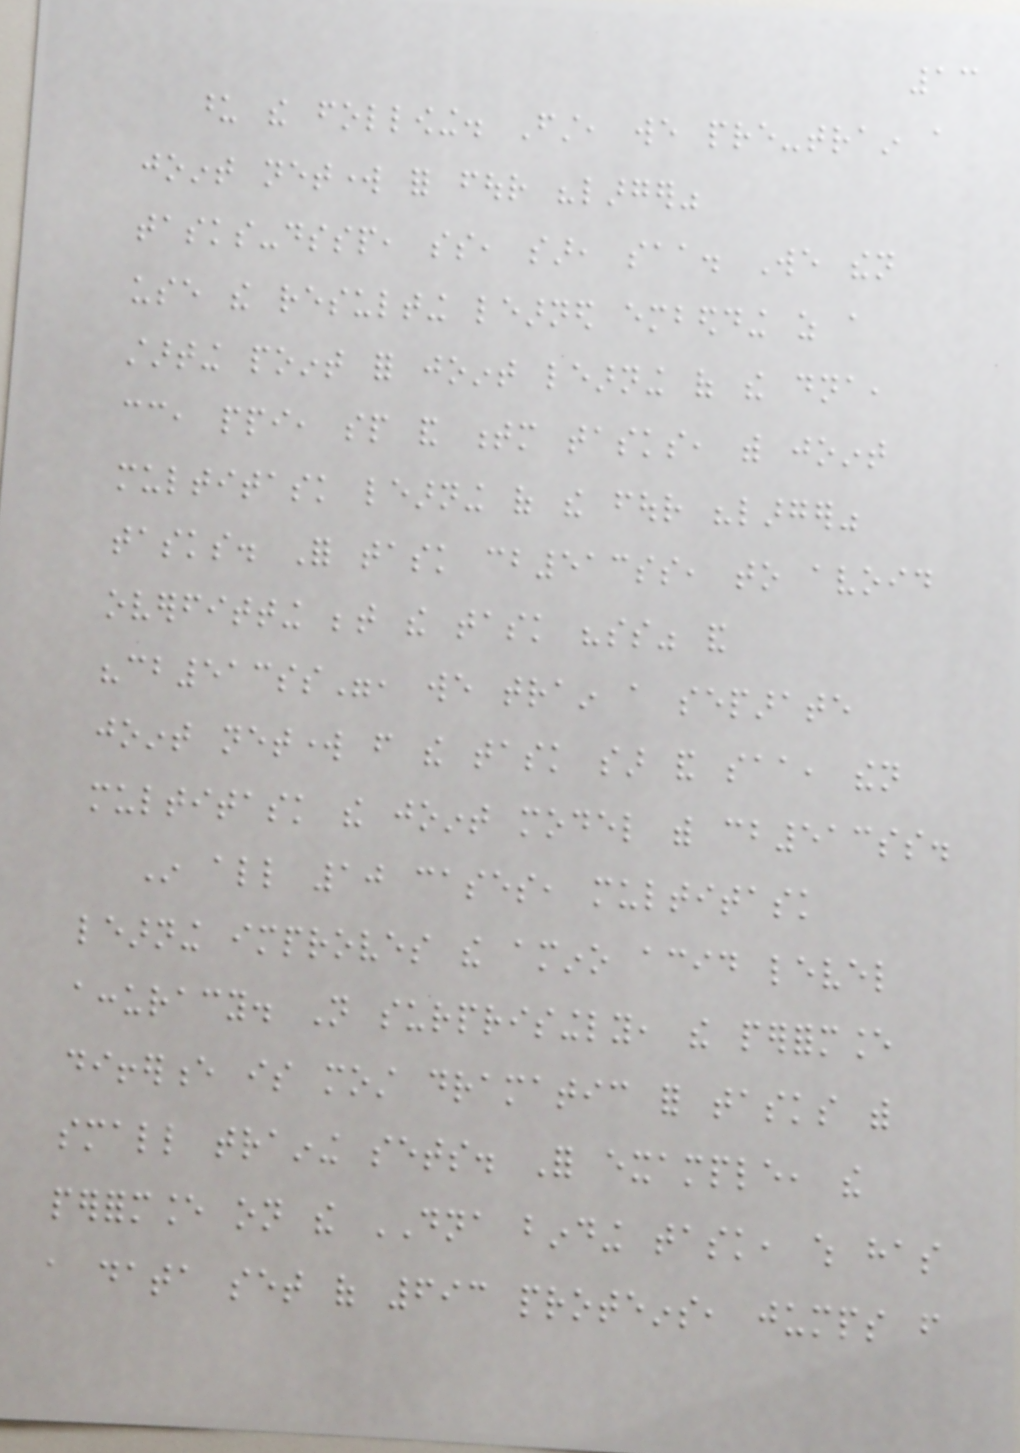13
upon the following. First, we pre-train a
joint network for four "larger"
tasks-dssp, ss, sar, saa. We then
use the resulting learned embedding as a
starting point for joint learning of the dna,
cc, ppi, sp and tm tasks, with joint
multitask learning of the four "larger"
tasks. For task cb513ss, to avoid
overfitting between the task "ss" and
"cb513ss", we train a separate
joint network from the task sar and saa, then
multitask the joint model with cb513ss.
In all 10 cases, multitask
learning improves the amino acid level
accuracy. Not surprisingly, the performance
difference is most dramatic for tasks with
small training sets. For example, the
performance on the DNA binding task, which has
a data set of 693 proteins, jumps from
